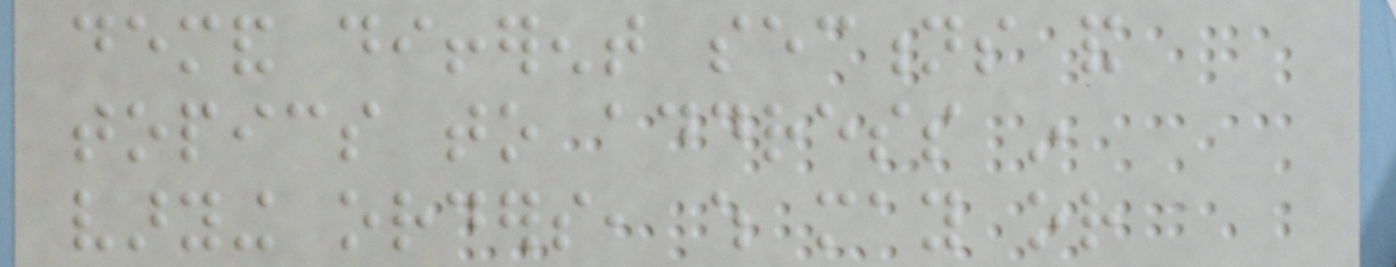demand different sections and
topics to address in
varying orders, which may or
